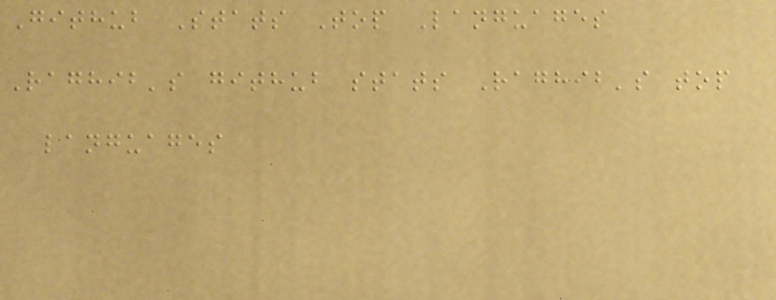Github Stats Top Languages
Raghib's github stats Raghib's top
languages
